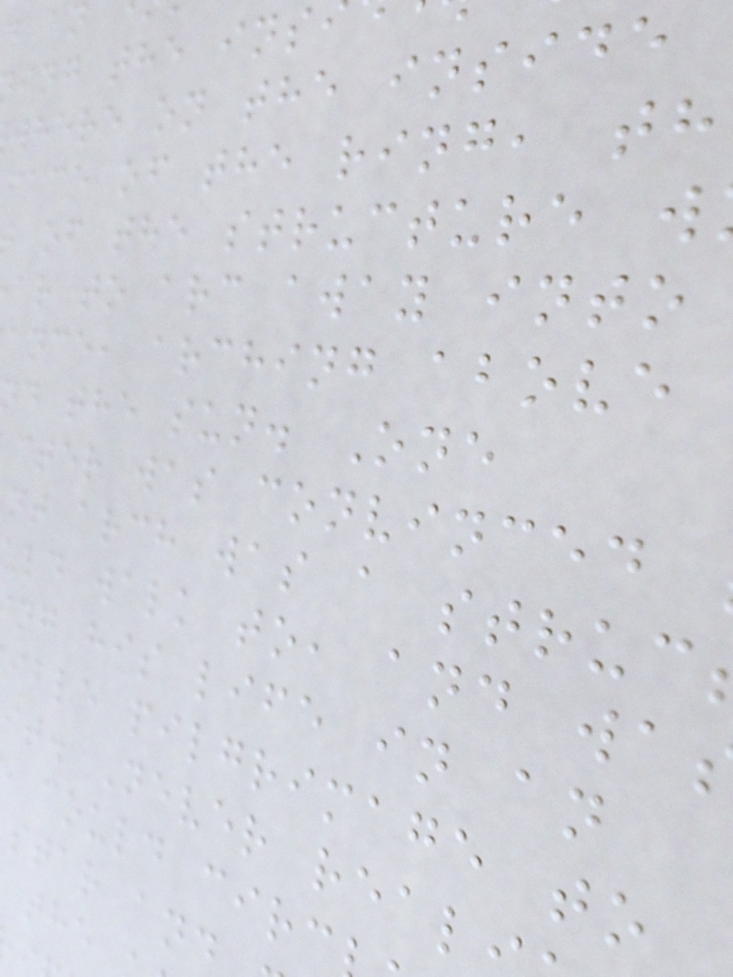ing the ins
where on the inside
face of the ring, th
of the structure w
ar to arc away into
ance, arching above
d the sun. One
cter was convinced
nt arch was a struc
ld walk to, and wa
ng his life in an
ible pilgrimage to
it. Never real
could circ
star and
